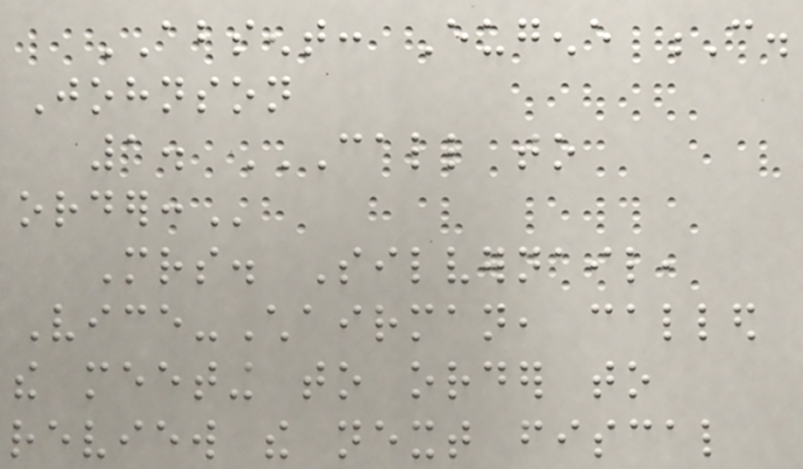ABSENT: Eugene C.
Johnson
1. CALL TO
ORDER:
Mrs. Silvernail,
Vice-Chairman, called
the meeting to order to
review the next fiscal
